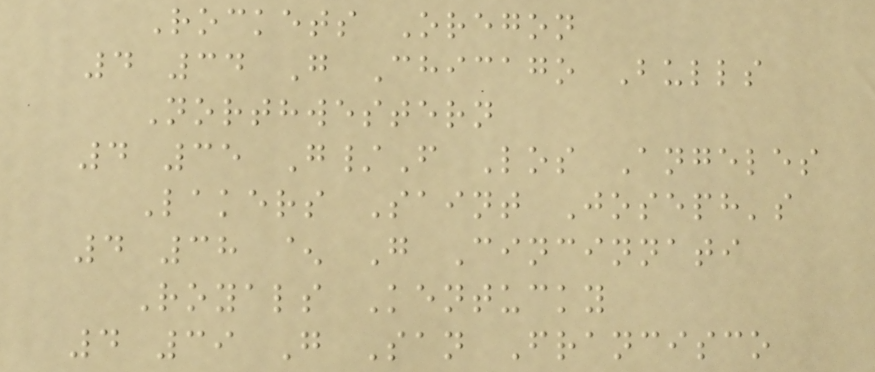Rockets Oregon
4 34 G Chicago Bulls
Northwestern
4 35 G/F Los Angeles
Lakers Saint Joseph's
4 38 ^ G Cincinnati
Royals Kentucky
4 39 G San Francisco
